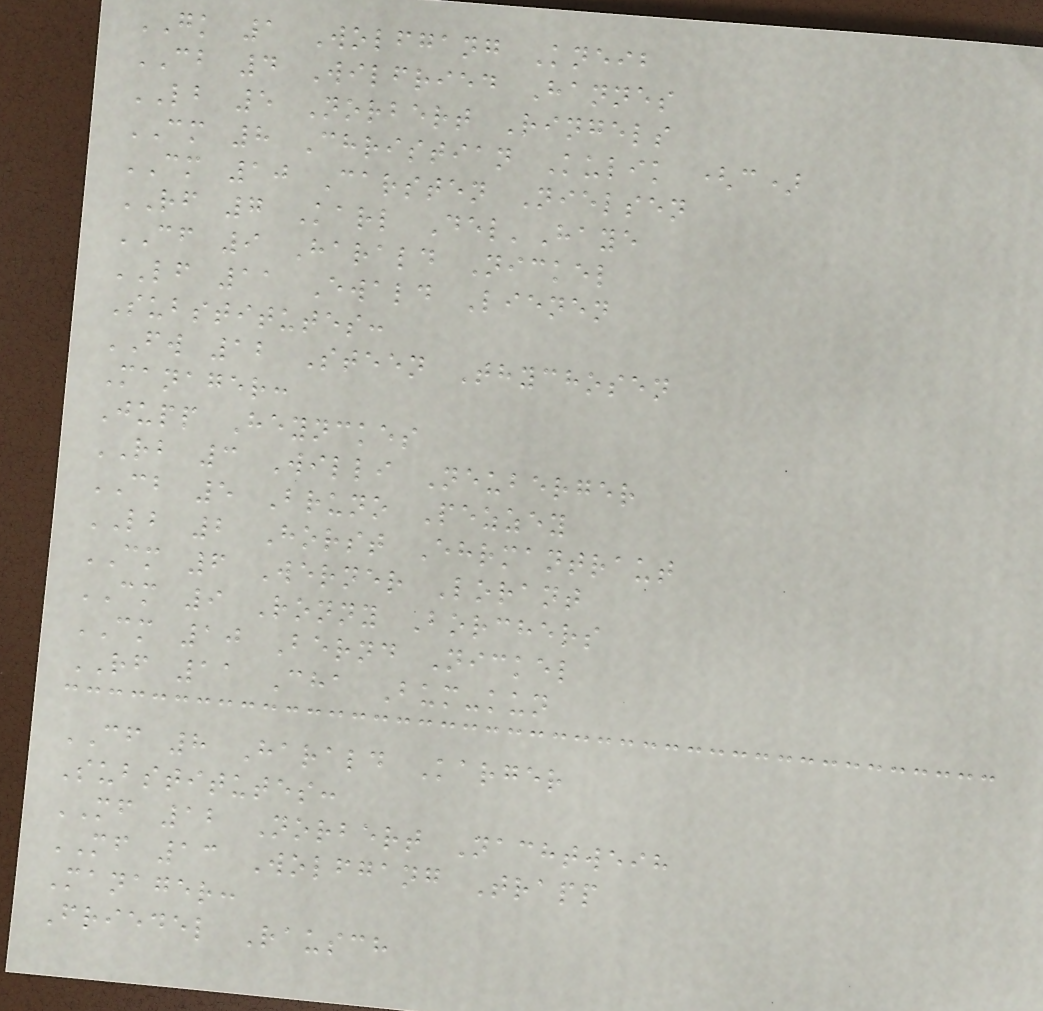GK 1 Wolfgang Kneib
CB 4 Wilfried Hannes
LB 5 Norbert Ringels
CM 8 Christian Kulik (c)
CM 10 Carsten Nielsen
RF 7 Karl Del'Haye
CF 9 Harald Nickel
LF 11 Ewald Lienen
Substitutes:
FW 12 Steen Thychosen
Manager:
Jupp Heynckes
RB 3 Willi Neuberger
CB 5 Bruno Pezzey
LB 2 Horst Ehrmantraut
CM 6 Werner Lorant
CM 9 Ronny Borchers
CM 10 Bernd Nickel
RF 11 Cha Bum-kun
CF 8 Harald Karger
Substitutes:
MF 12 Norbert Nachtweih
MF 13 Wolfgang Trapp
Manager:
Friedel Rausch
